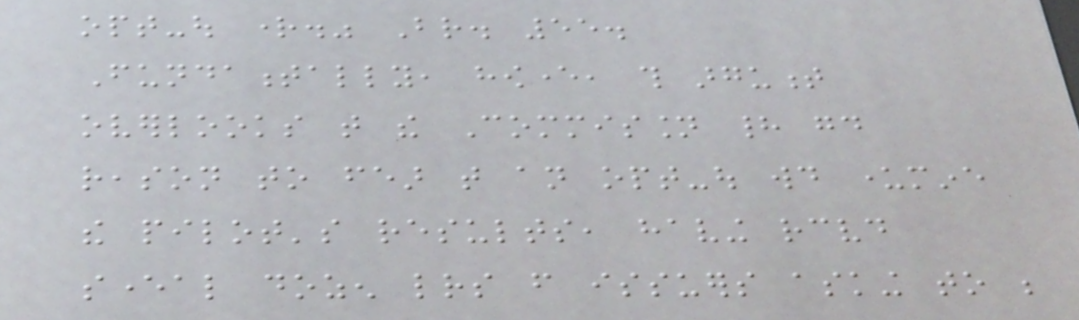opt-out right." Br. 55.
Fundamentally, however, this argument
overlooks that the Commission had good
reason to fear that an opt-out would undermine
the pilot's results, having received
several dozen letters from issuers asking to be
